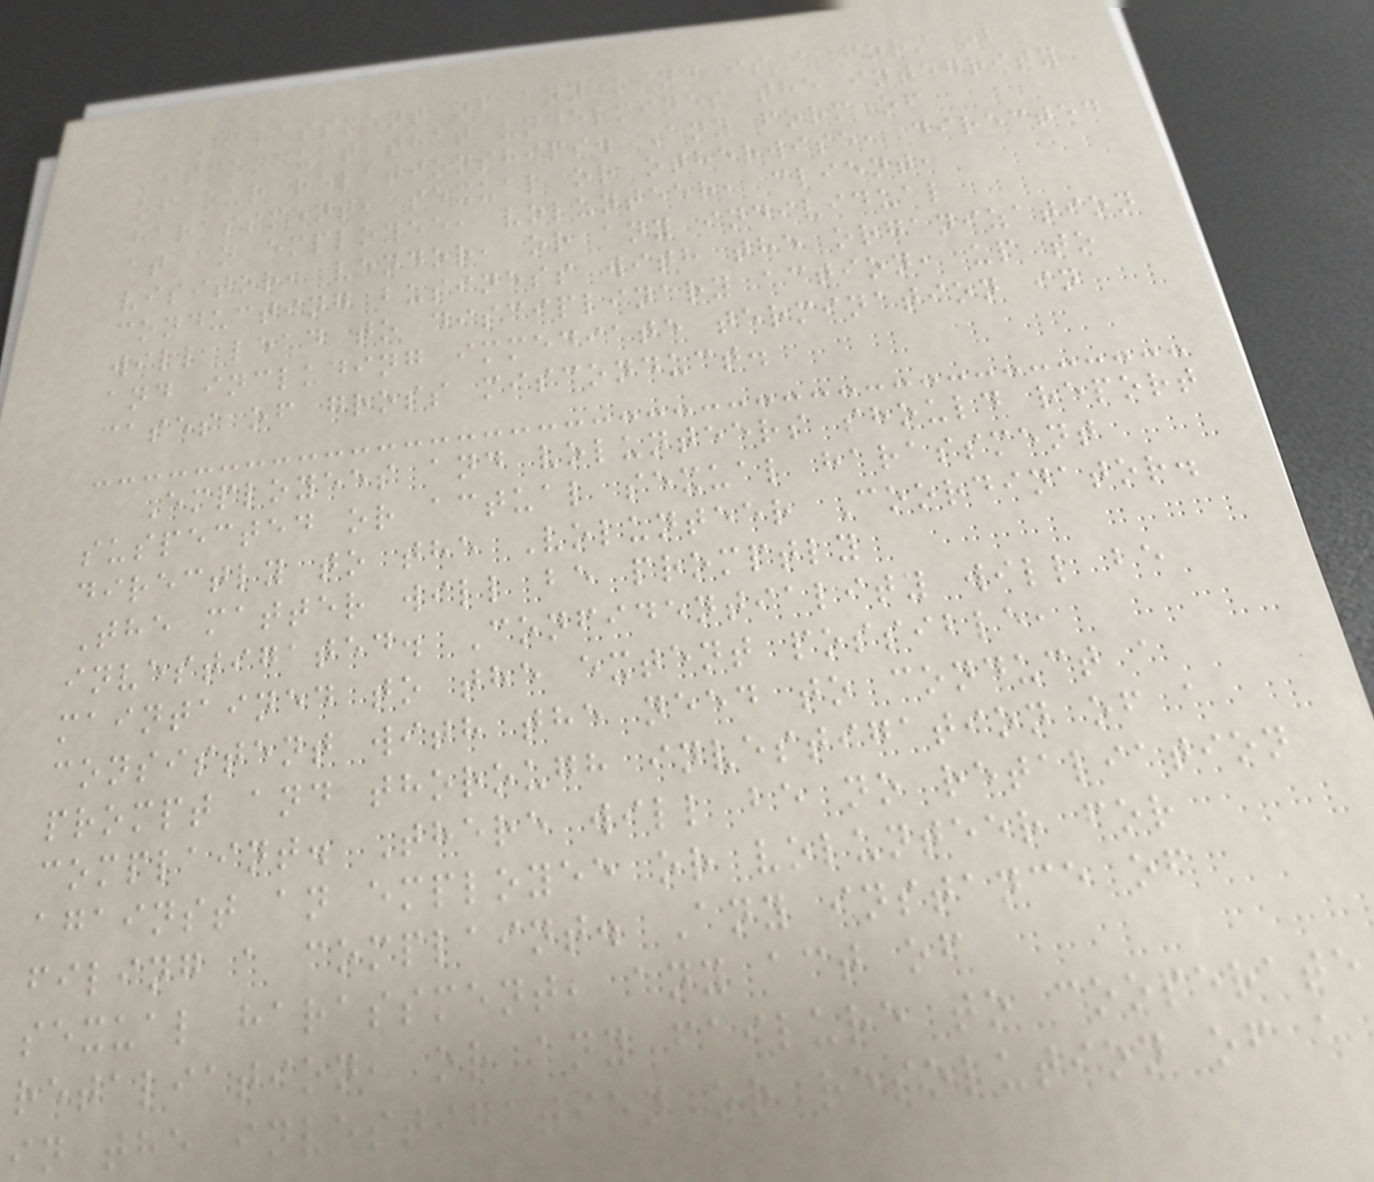Harassment of any kind is a form of
misconduct that undermines the integrity
of our relationships. Any form of
harassment, sexual or otherwise, directed
at an employee, volunteer, client,
visitor, vendor, or any individual
conducting business with the organization
will lead to disciplinary action, up to
and including immediate termination in
cases of gross misconduct.
Employees and volunteers should report
suspected or actual sexual harassment
directly to the Volunteer Coordinator.
The matter will be promptly
investigated. Confidentiality will be
maintained to the extent possible,
consistent with the need to conduct a
prompt and thorough investigation of a
complaint. There will be no retaliation
against an employee or volunteer for
filing a complaint. Any instance of
sexual harassment, any act of
retaliation, or any failure to cooperate
in the investigation or resolution of a
